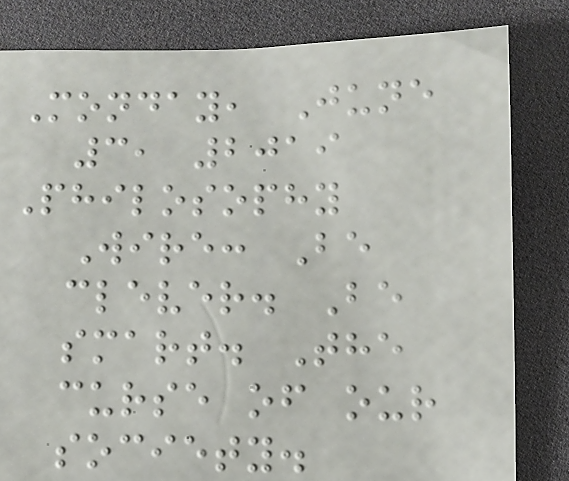Monday, June
3, 2019
Philosophy
Wire: Be
clever. Be
smart. The
curse of our
society.
